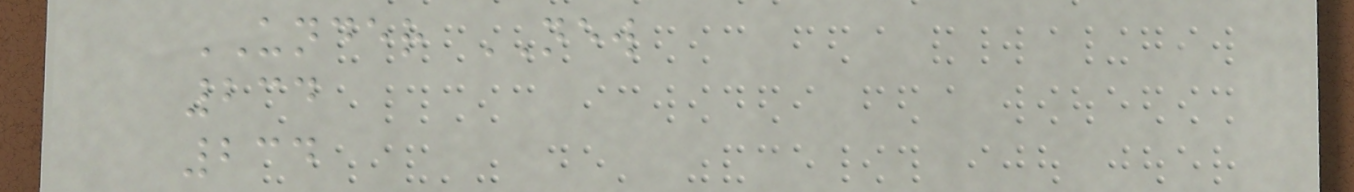UNDER NEW
234
234
